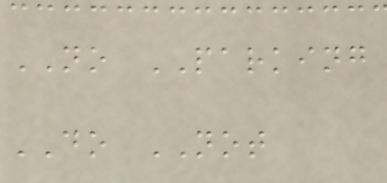NO PARKING
DO NOT
